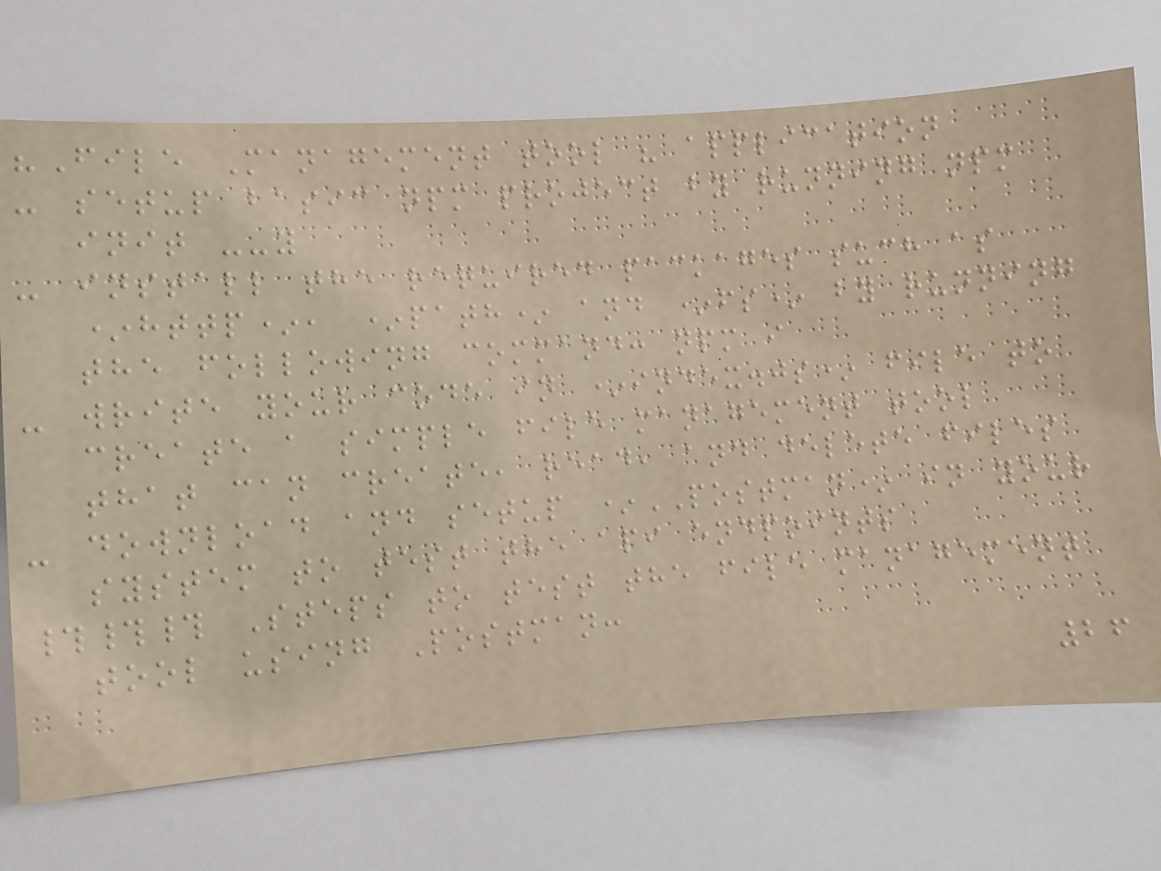"File Management tool " application
- setup basic npm project by running npm
init --y
- install the required packages such as
*http*, *path* and *fs* by running
the following command: npm i
- write your code in *index.js* file to
create a simple file management tool
that can create, read, and delete files
- download and setup *POSTMAN* in your
system to test the api endpoints
### Steps to test the file management
tool using Postman:
26
